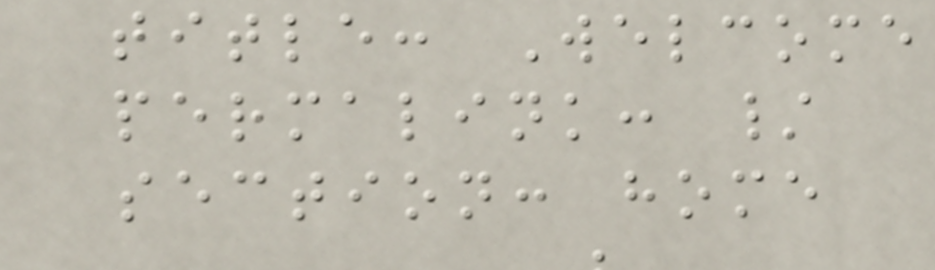title: Welcome
permalink: /
section: home
